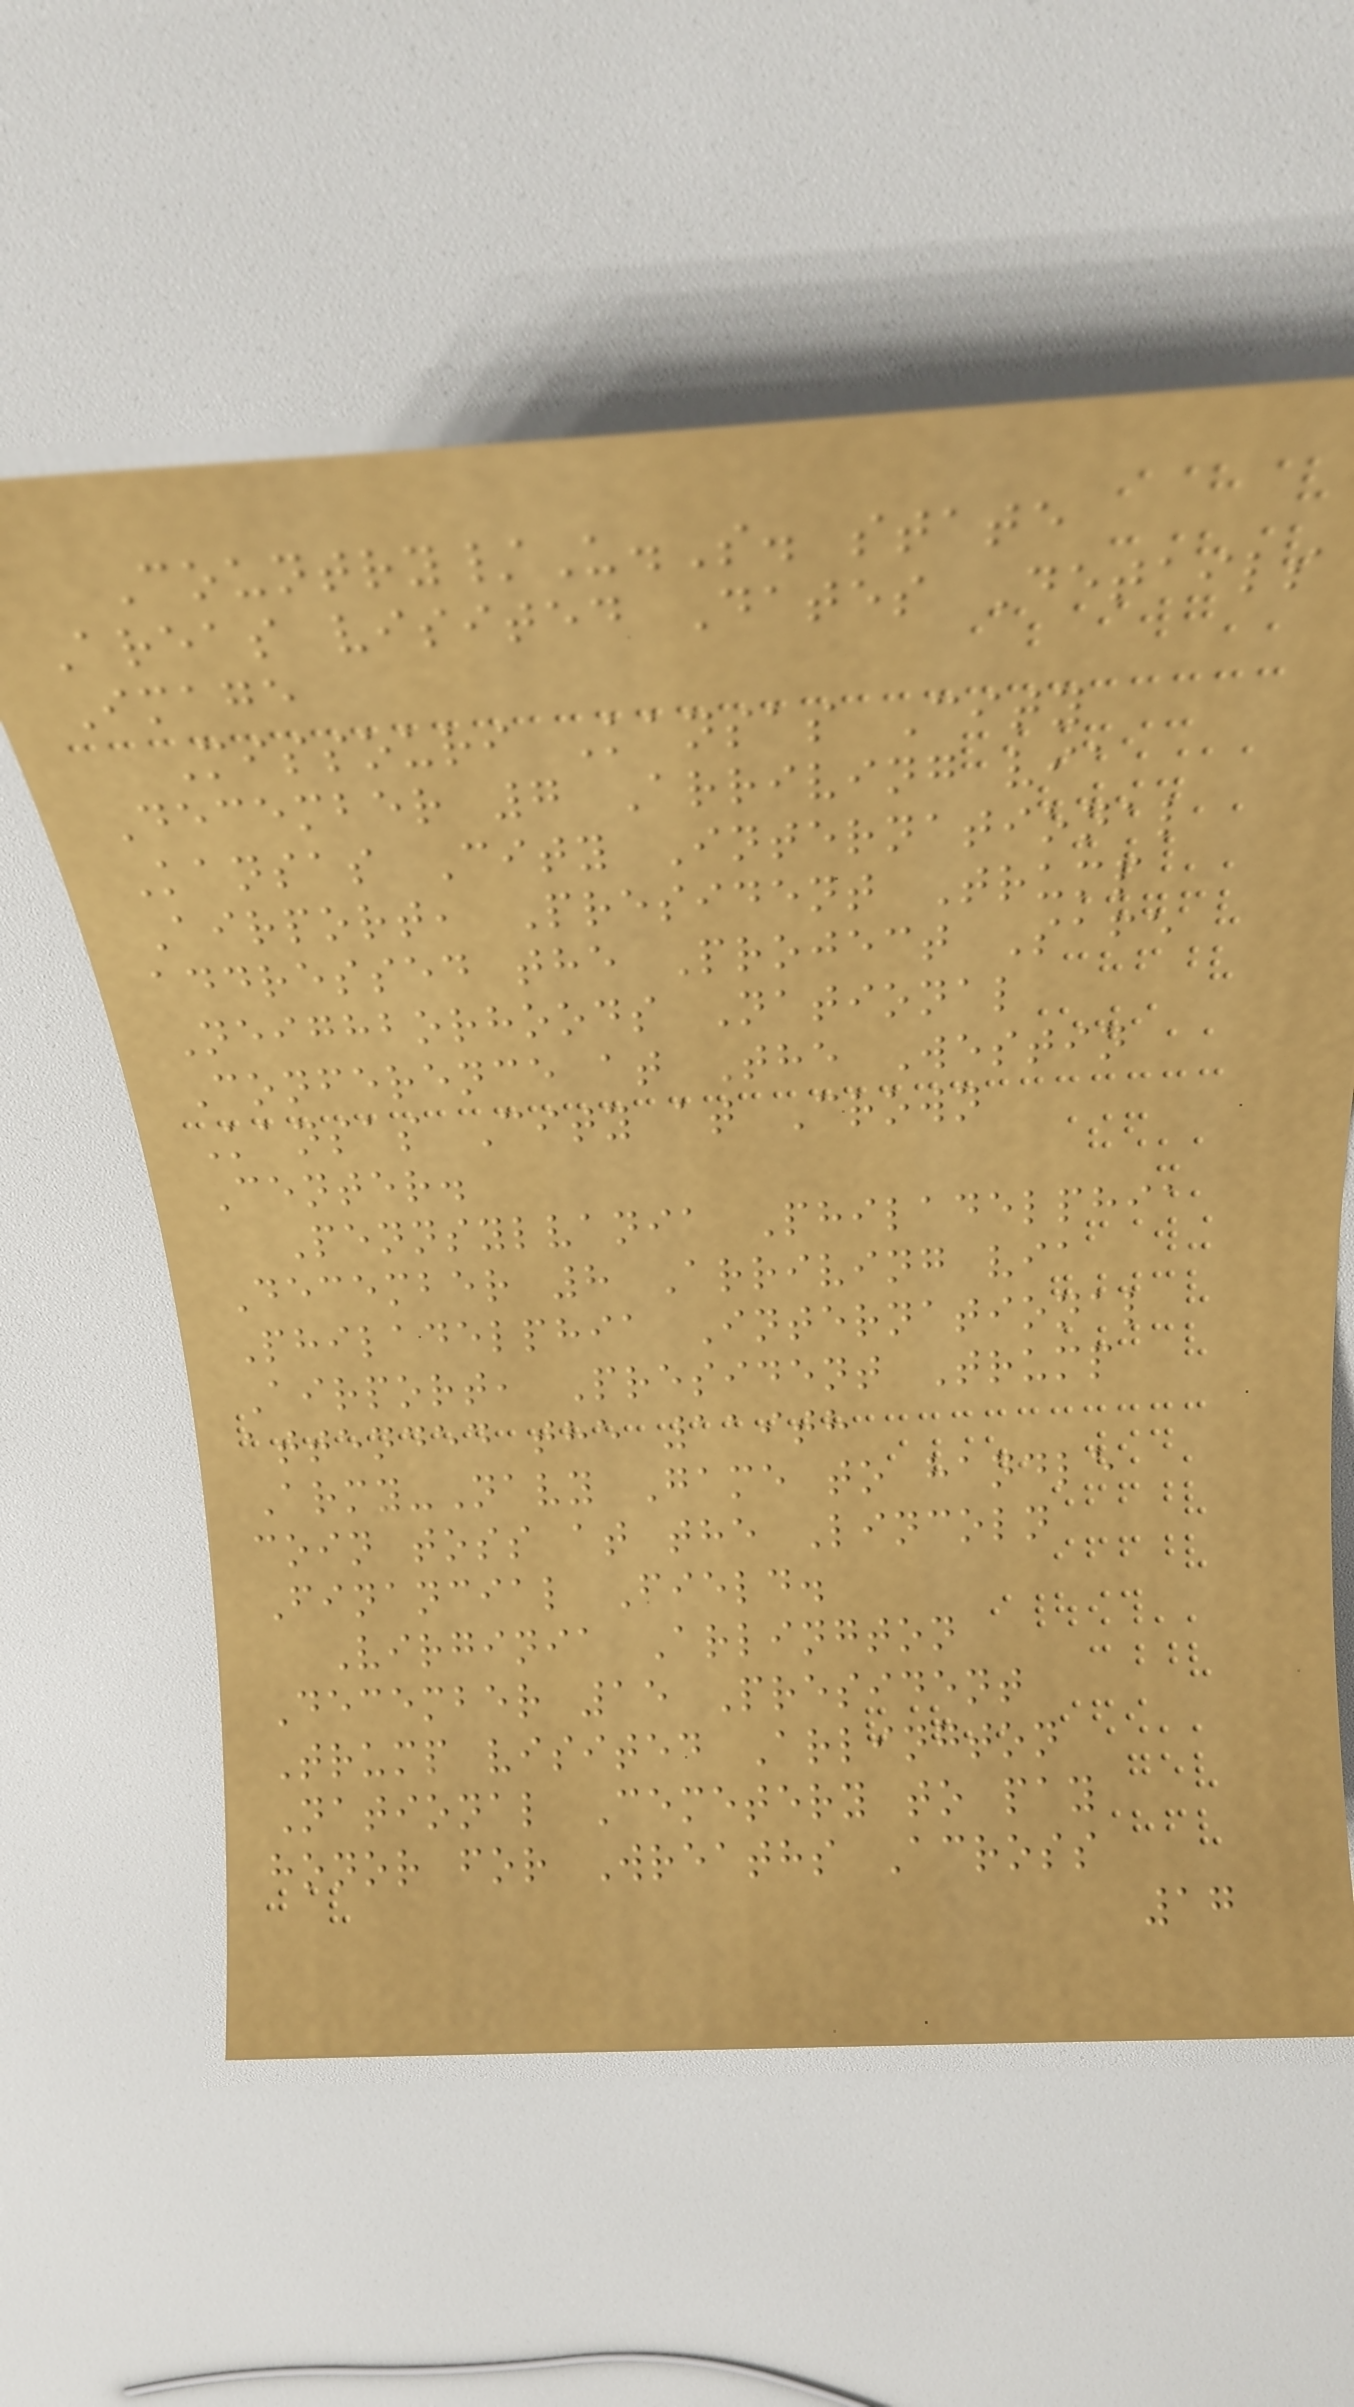Country/U.S. state
Areas visited Dates Details
Image
Missouri Kansas City
December 7 Arriving via
Kansas City International
Airport, President Trump
addressed the Project Safe
Neighborhoods National
Conference at The Westin
Kansas City at Crown
Center.
Pennsylvania Philadelphia
December 8 Arriving via
Philadelphia International
Airport, President Trump
attended the 119th
Army-Navy Game to handle
coin toss at the Lincoln
Financial Field.
Virginia Arlington
December 15 President
Trump visited Arlington
National Cemetery to pay
honor for Wreaths Across
17
